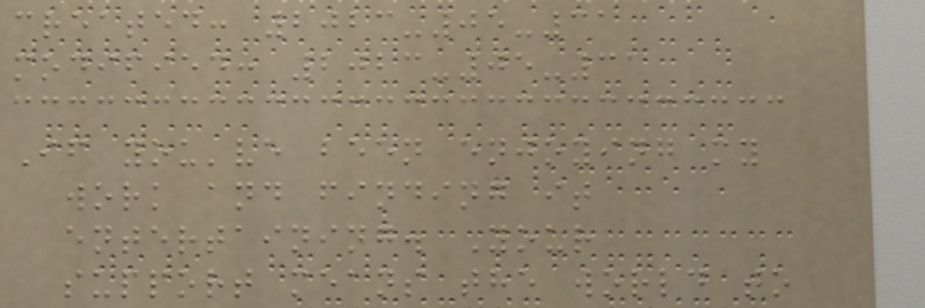created: 2023-05-31
modified: 2023-05-31
If you've been enjoying my
work and finding it
entertaining. Your
support means the world to
